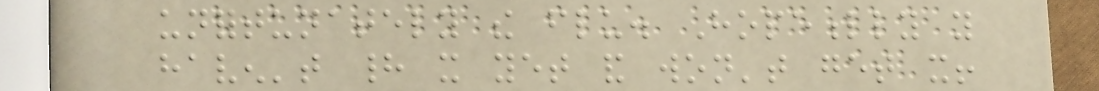unfortunately the flu. Hopefully you
haven't had it yet and won't get it!
